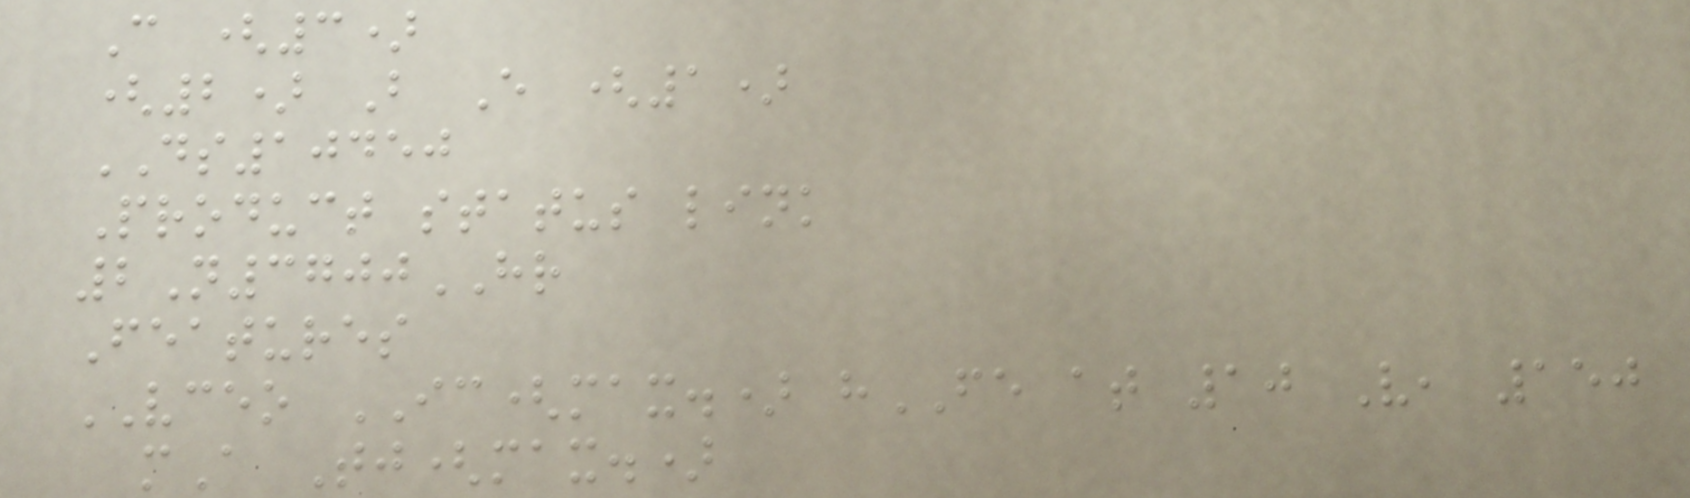C (3)
(2) B E (1)
DS10450
Product status link
2N3700HR
Features
VCEO IC(max.) hFE at 10 V, 150
mA Tj(max.)
